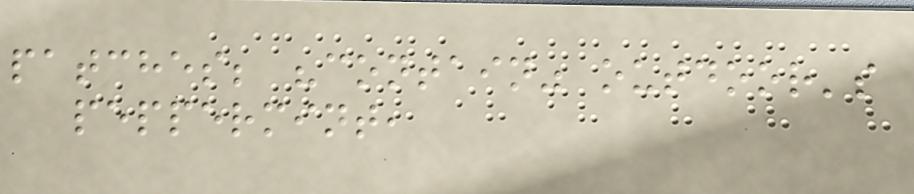patches; "contain" outdoor's
peppermint,
